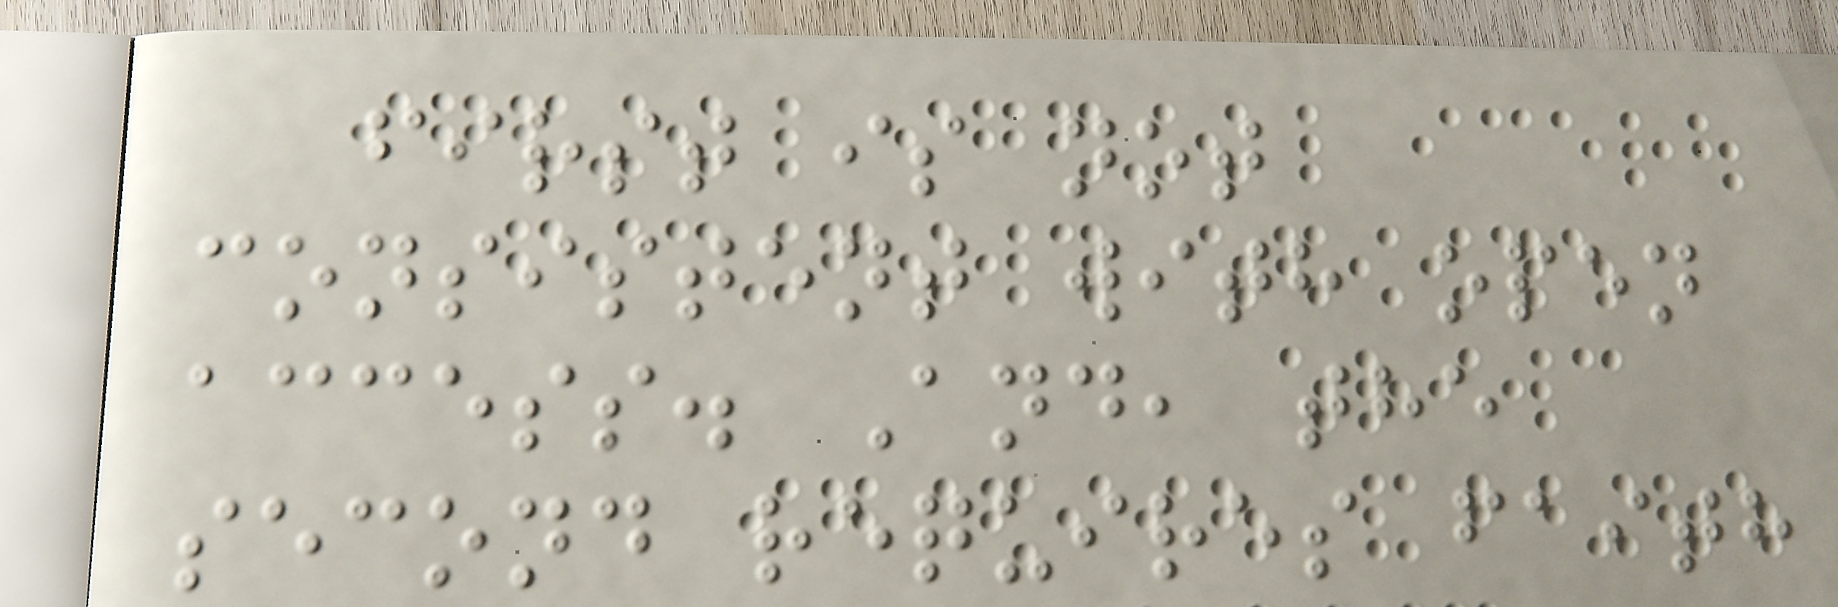first is not
consistent with open
access. And, the
second requires faith
